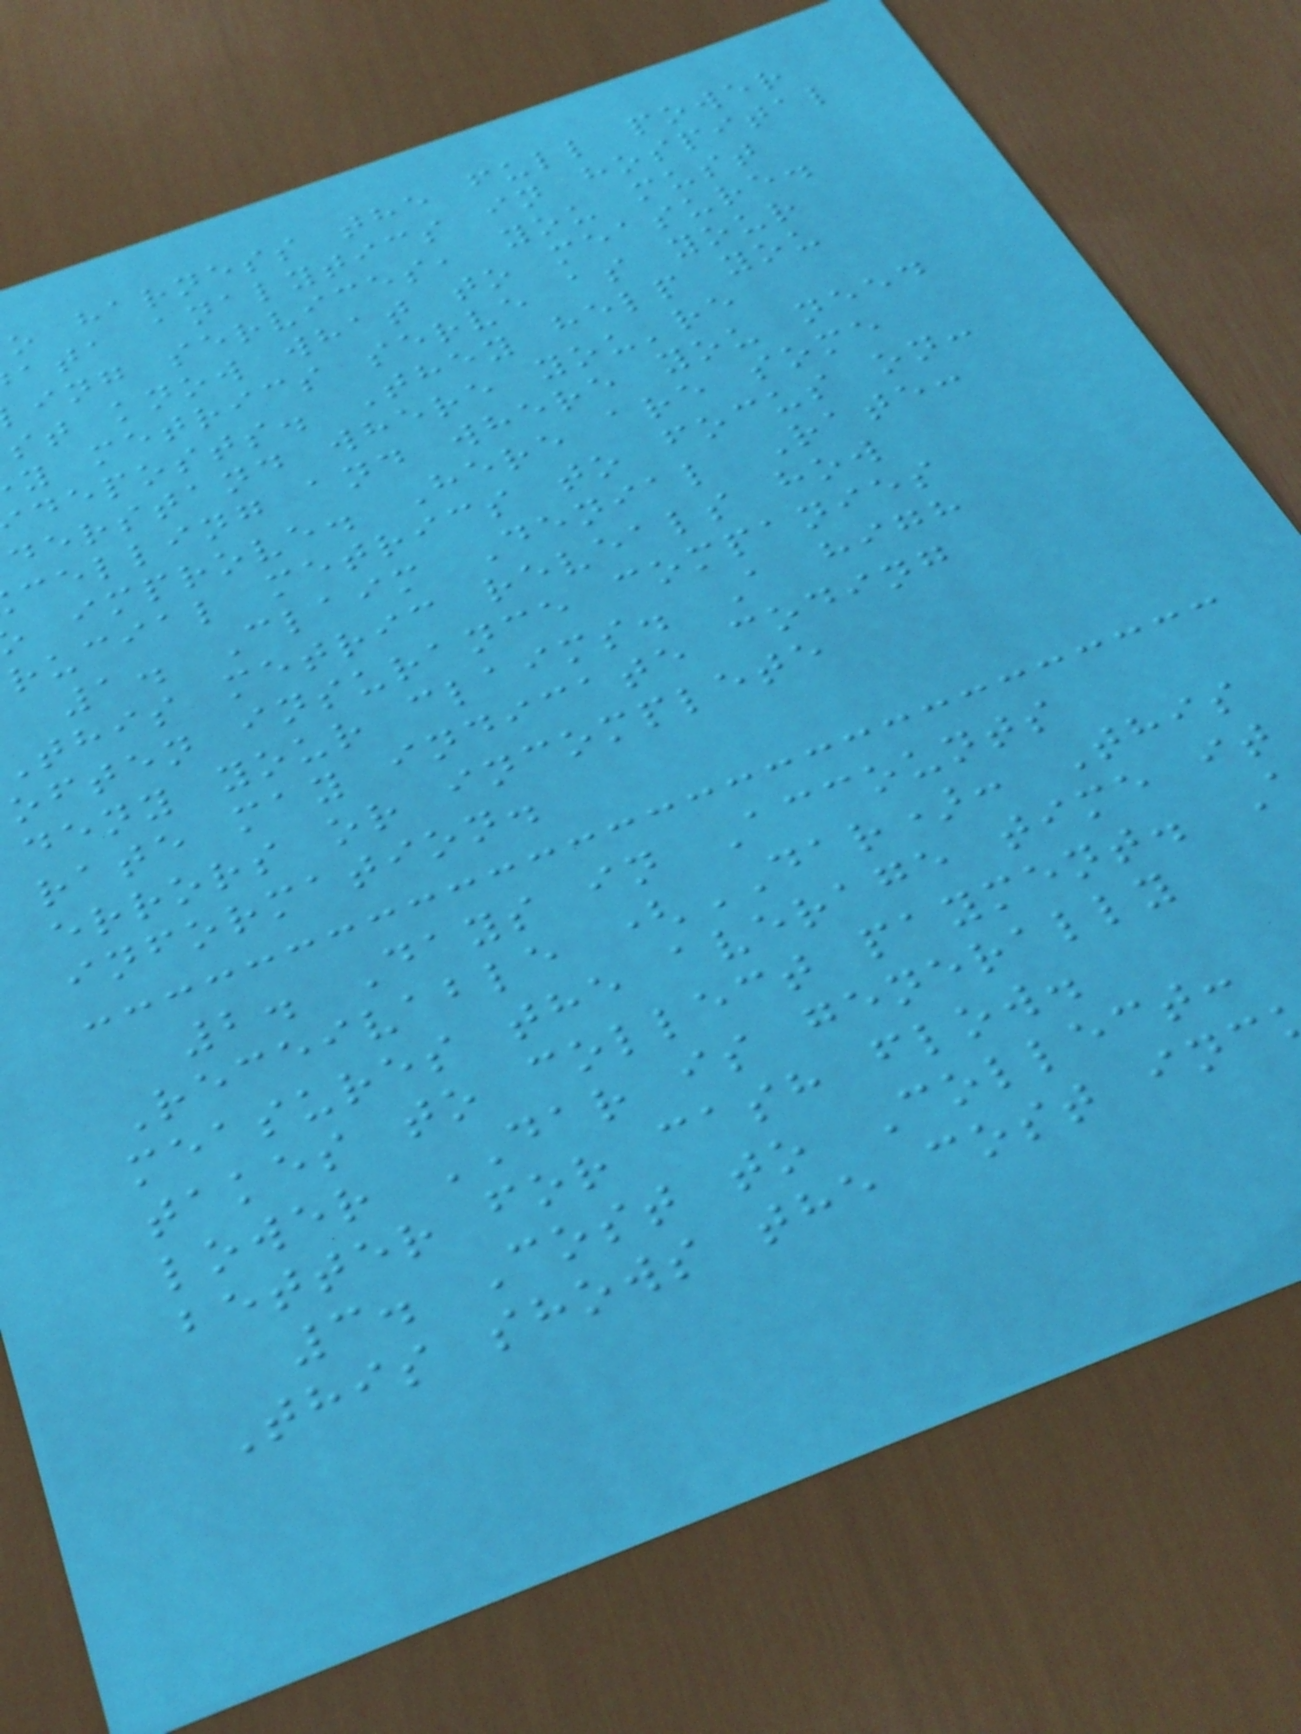o harness the full power
ata analytics in hospital
ing services, you must
st know what to measure.
y metrics serve as your
deposts. They help you
derstand where you're
celling and where you need
improve. Here are some
rucial metrics to focus on:
1. Claim Denial Rate:
this metric reveals how
often insurance companies
deny your claims. A high
rate may indicate coding
errors or incomplete
information.
2. Days in Accounts
Receivable (DAR): This
measures the average time it
takes to collect payment.
lower DAR is generally
better for cash flow.
3. Cost to Collect:
This shows the cost inc
